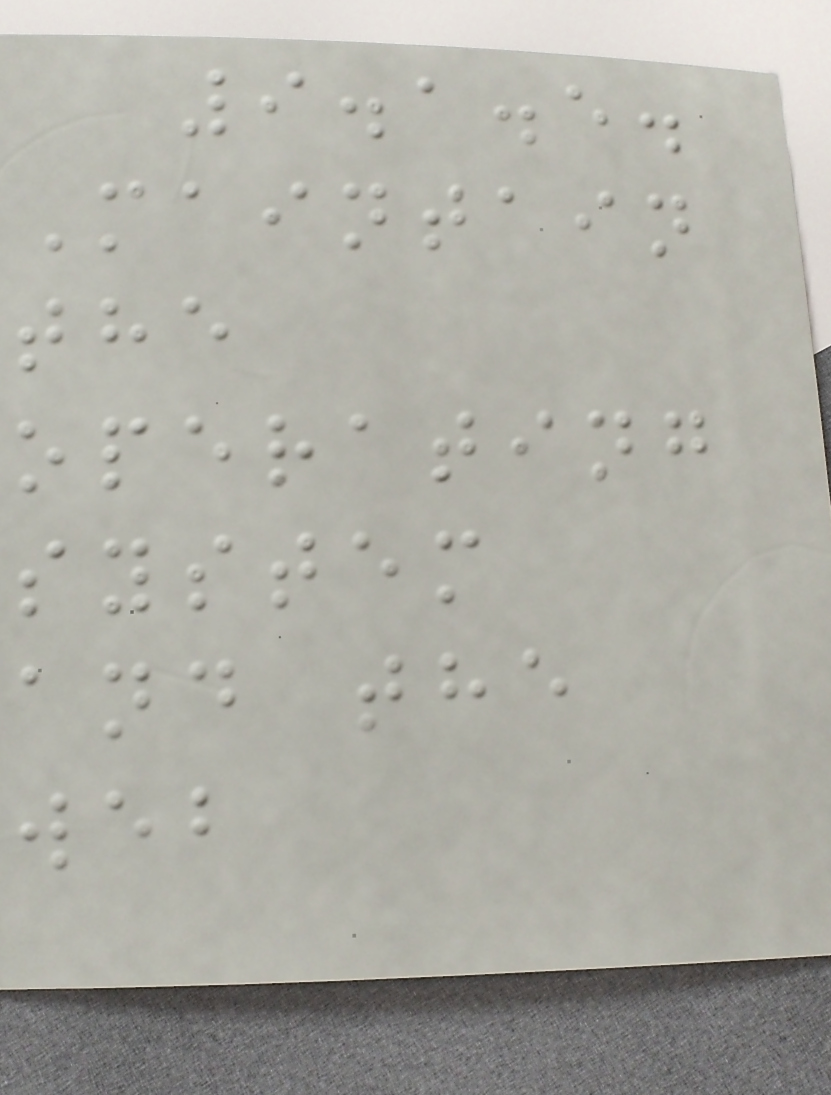9.1.5.
Maintain
the
operating
system
and the
web
